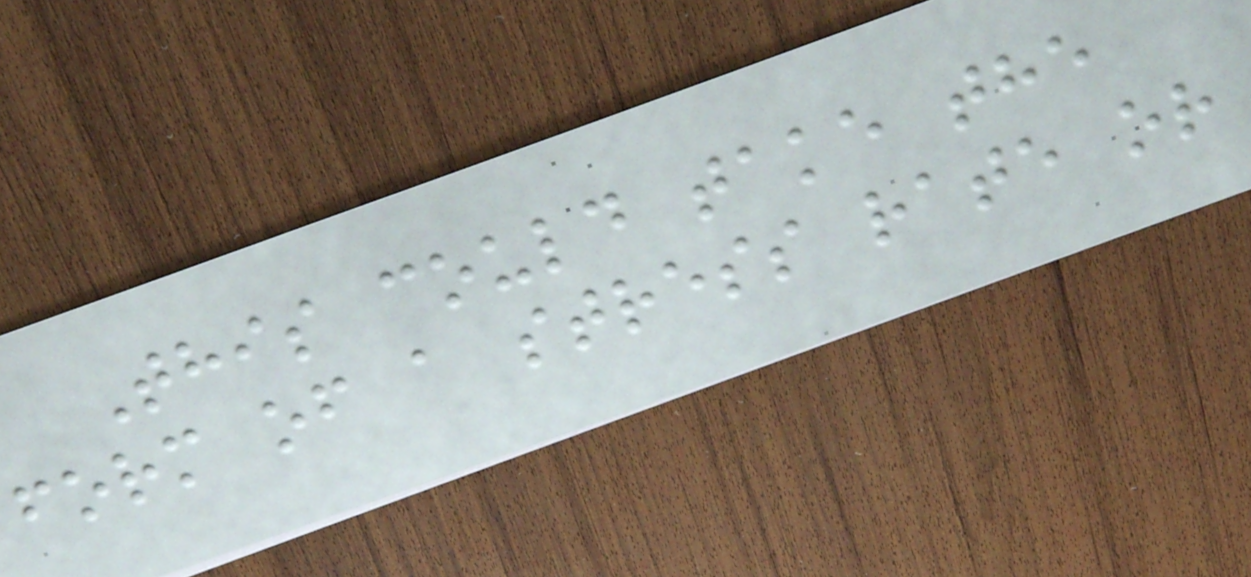This could take the
form of a stress rate or
